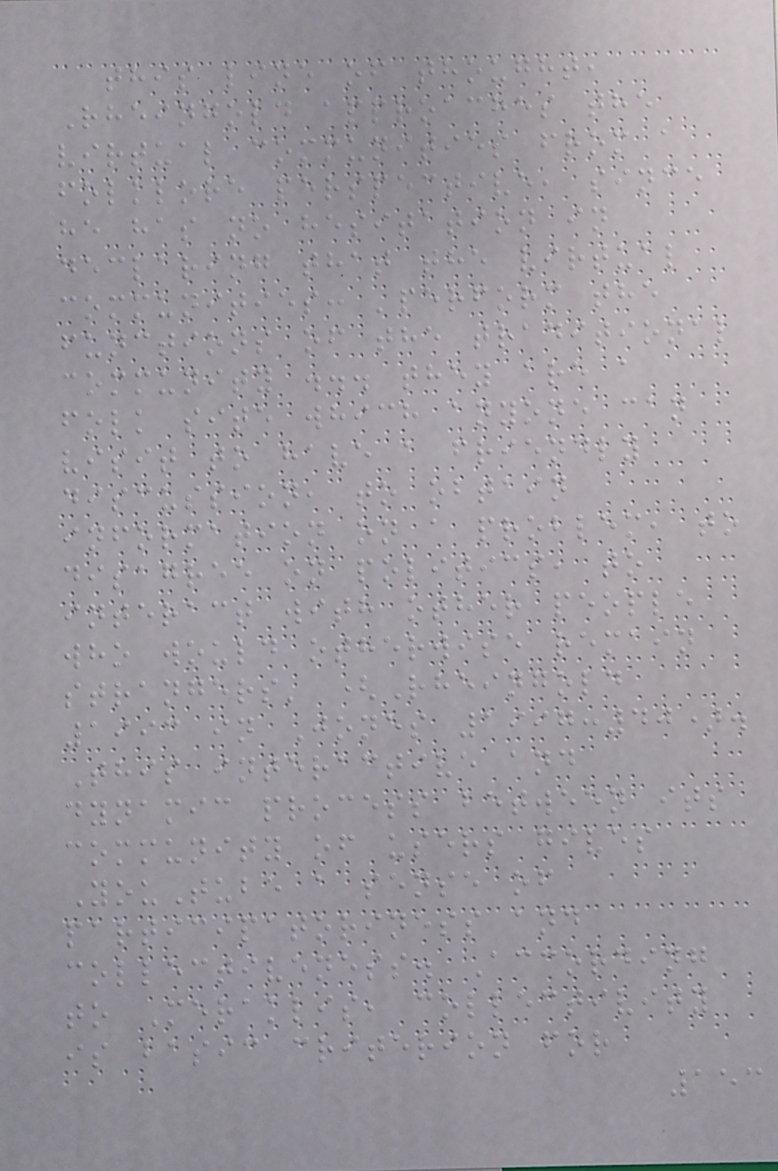this line of thought,
Rheingold approaches the
virtual communities from a
folklore perspective, since
he has no hesitation in
declaring that the virtual
communities: 'perform the
functions of the traditional
community ... they are a
folk site which anyone can
visit to have a friendly
discussion, to obtain
information on a problem, to
disagree on politics, to
interact with other people
who would otherwise remain
strangers' (Rheingold
1993 in Jones 1997:40).
This interactive and
dynamic process between its
community of users gives
YouTube a sense of
participatoriness and
collectiveness. According
to Meraklis, collectivity
is basic criterion for
153
